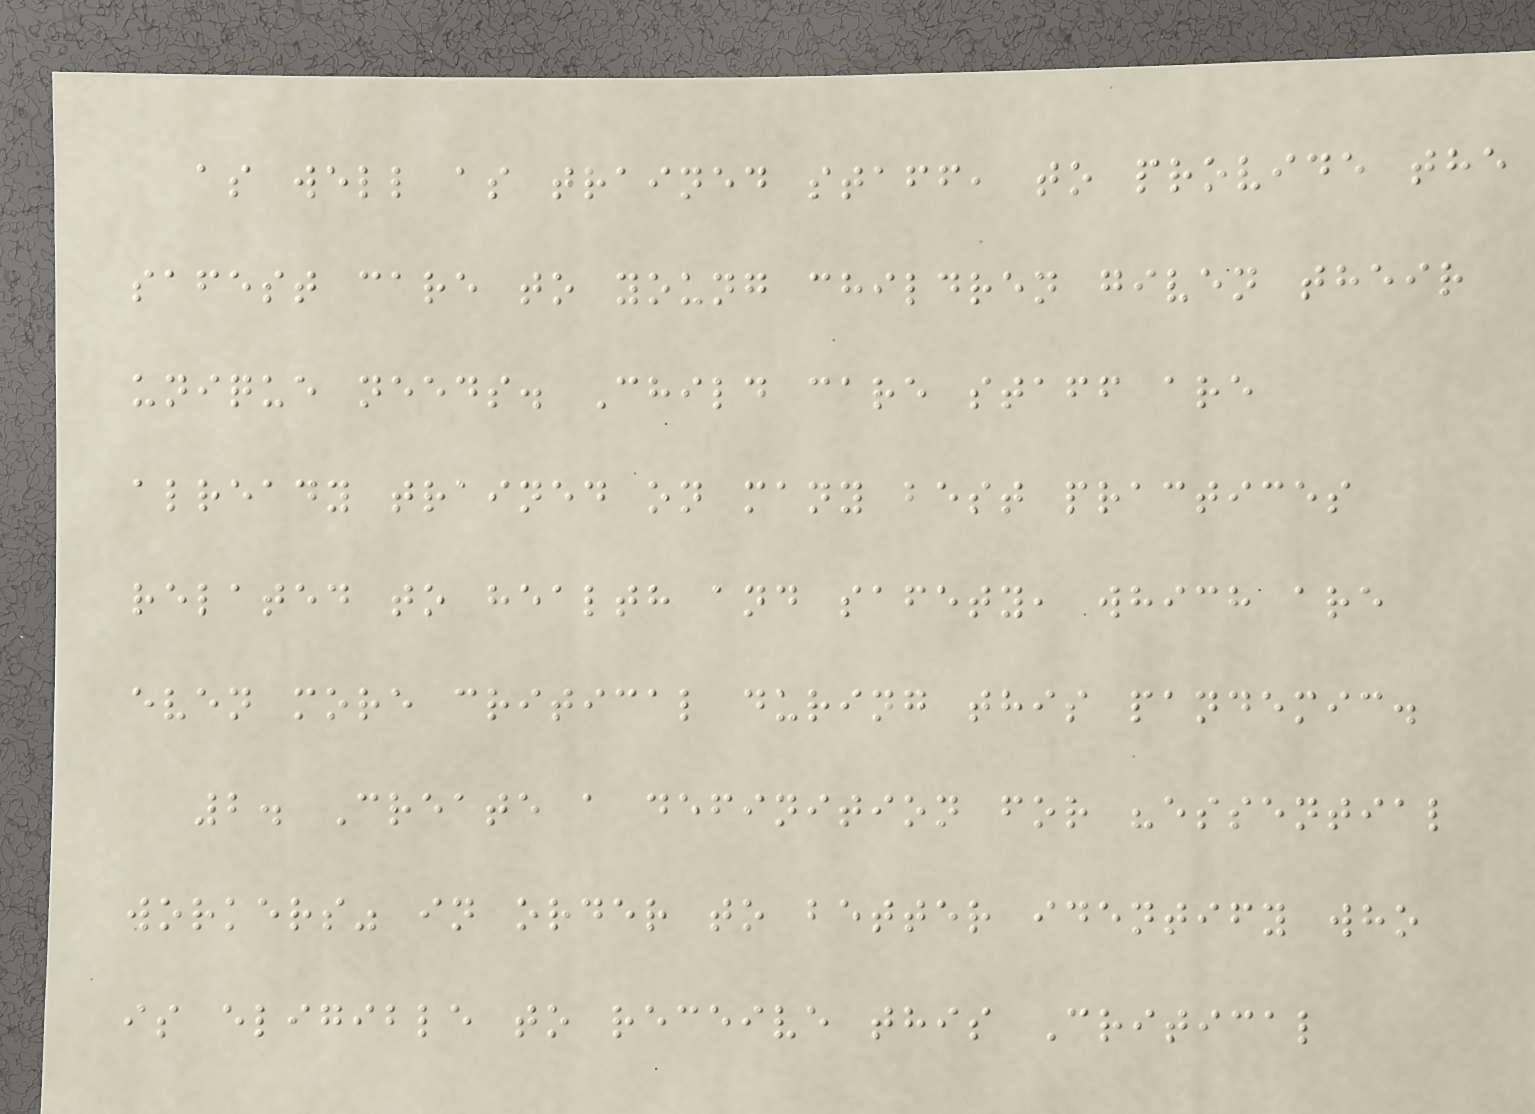as well as trained staff, to provide the
safest care to young children given their
unique needs. Child care staff are
already trained on many best practices
related to health and safety, which are
even more critical during this pandemic.
2. Create a definition for "essential
workers" in order to better identify who
is eligible to receive this Critical
